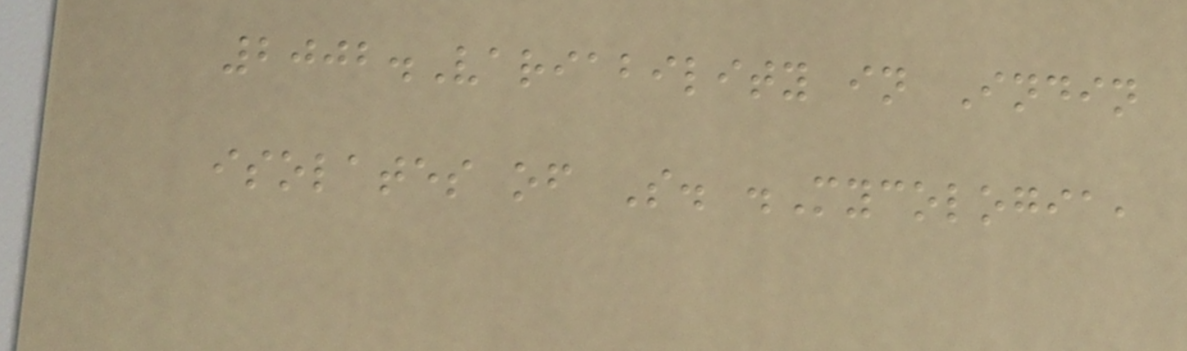2002.Variability in Indin
isolates of S. .Mycologia,
